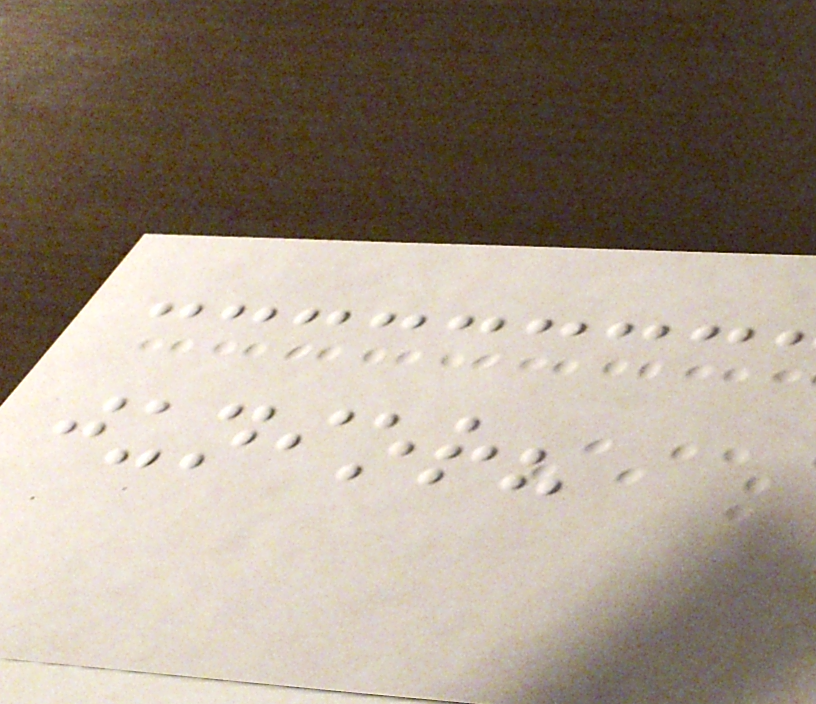junior?
